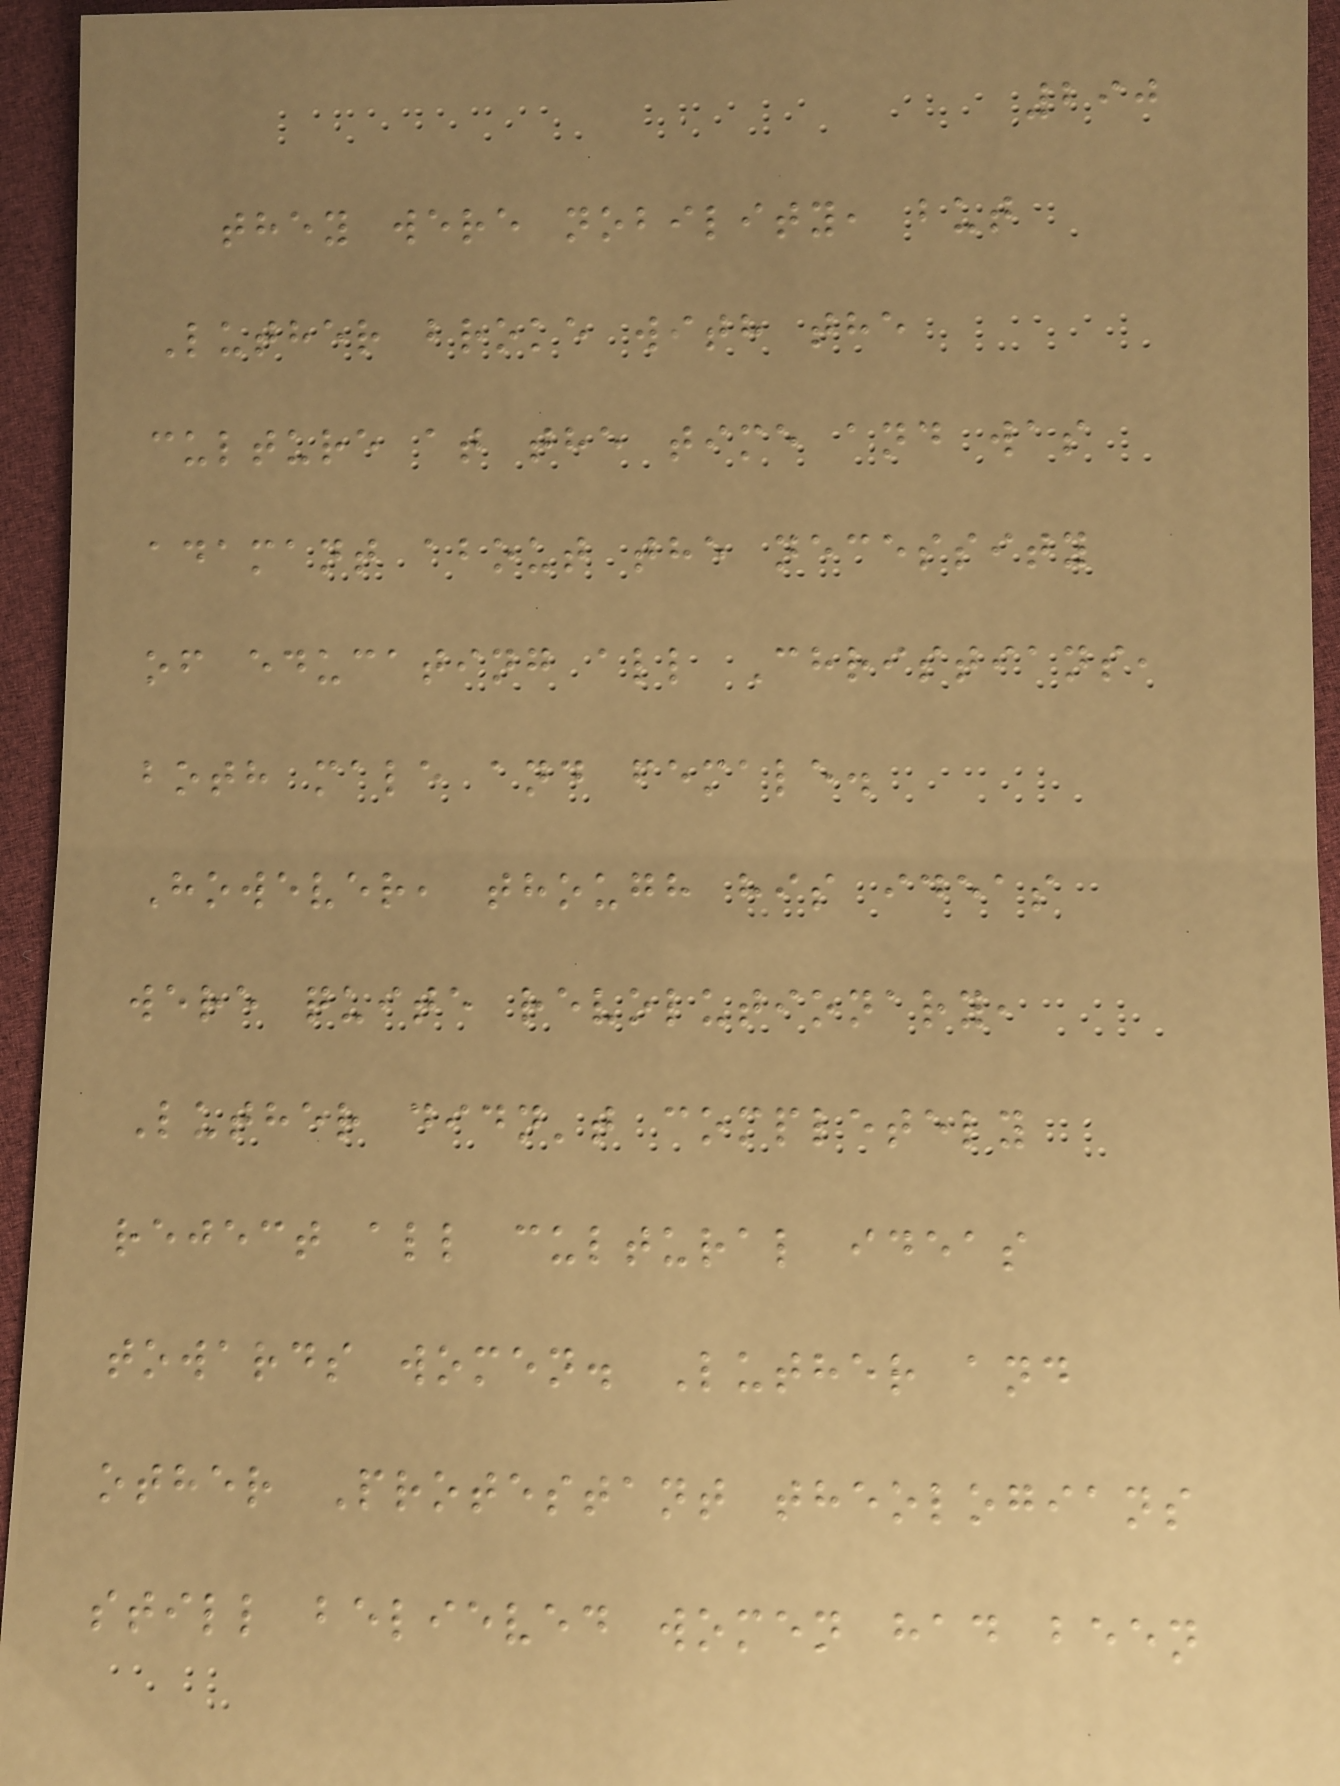290
they were nobility, but
Luther broke with the
culture at the time and was
adamant about the necessity
of educating all Christians,
both male and female.
However, though his ideas
were quite revolutionary,
Luther didn't completely
reject all cultural ideas
towards women. Luther and
other Protestant theologians
still believed women had been
